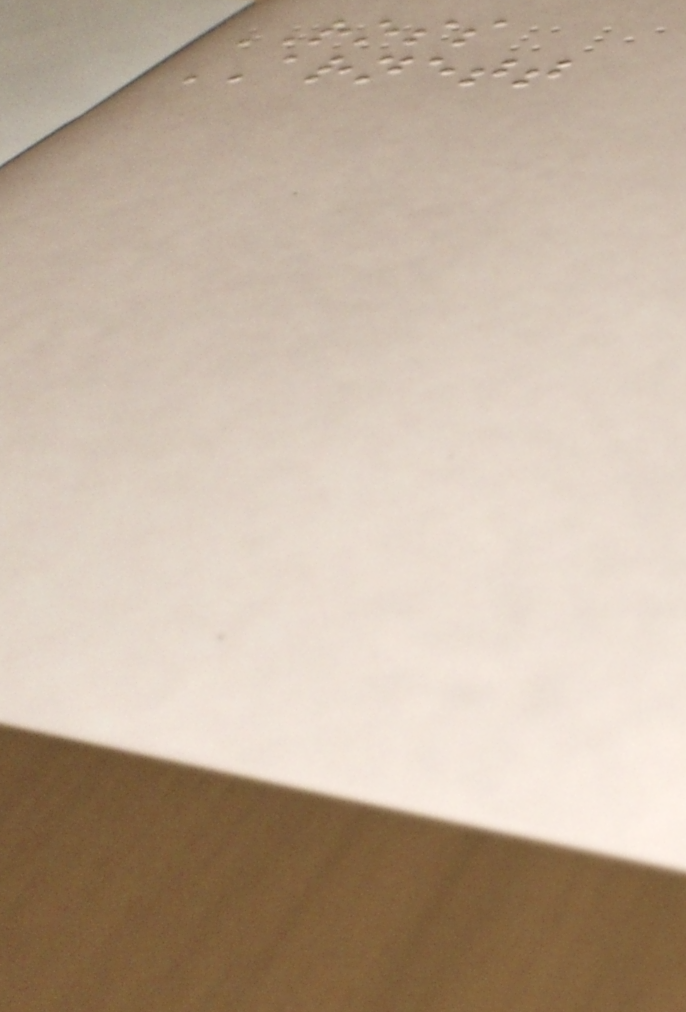ROSS
ARNETT
